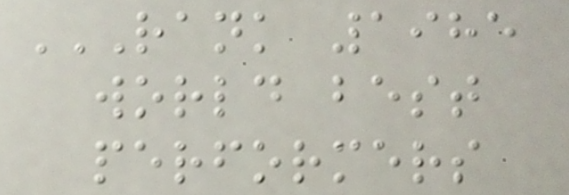RANK 1985
WORLD BEST
PERFORMERS
